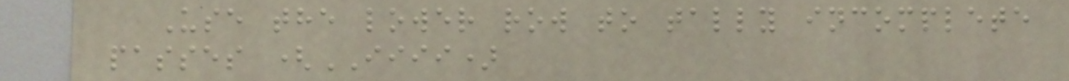Use the lower row to tally incomplete
passes (IIII)
